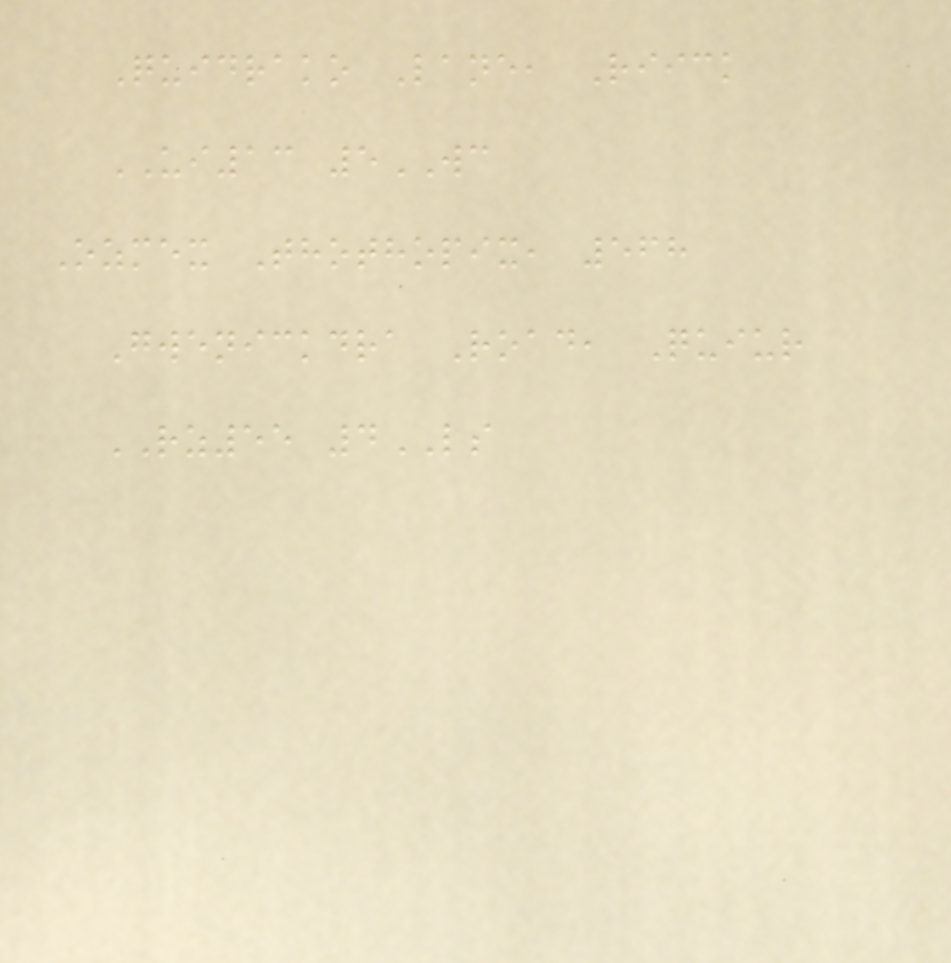Quidrako Lane, Riick
UI13 5WC
Ozmex Thothopix, 568
Gwenickdra Road, Quiur
RZ55 4LS
